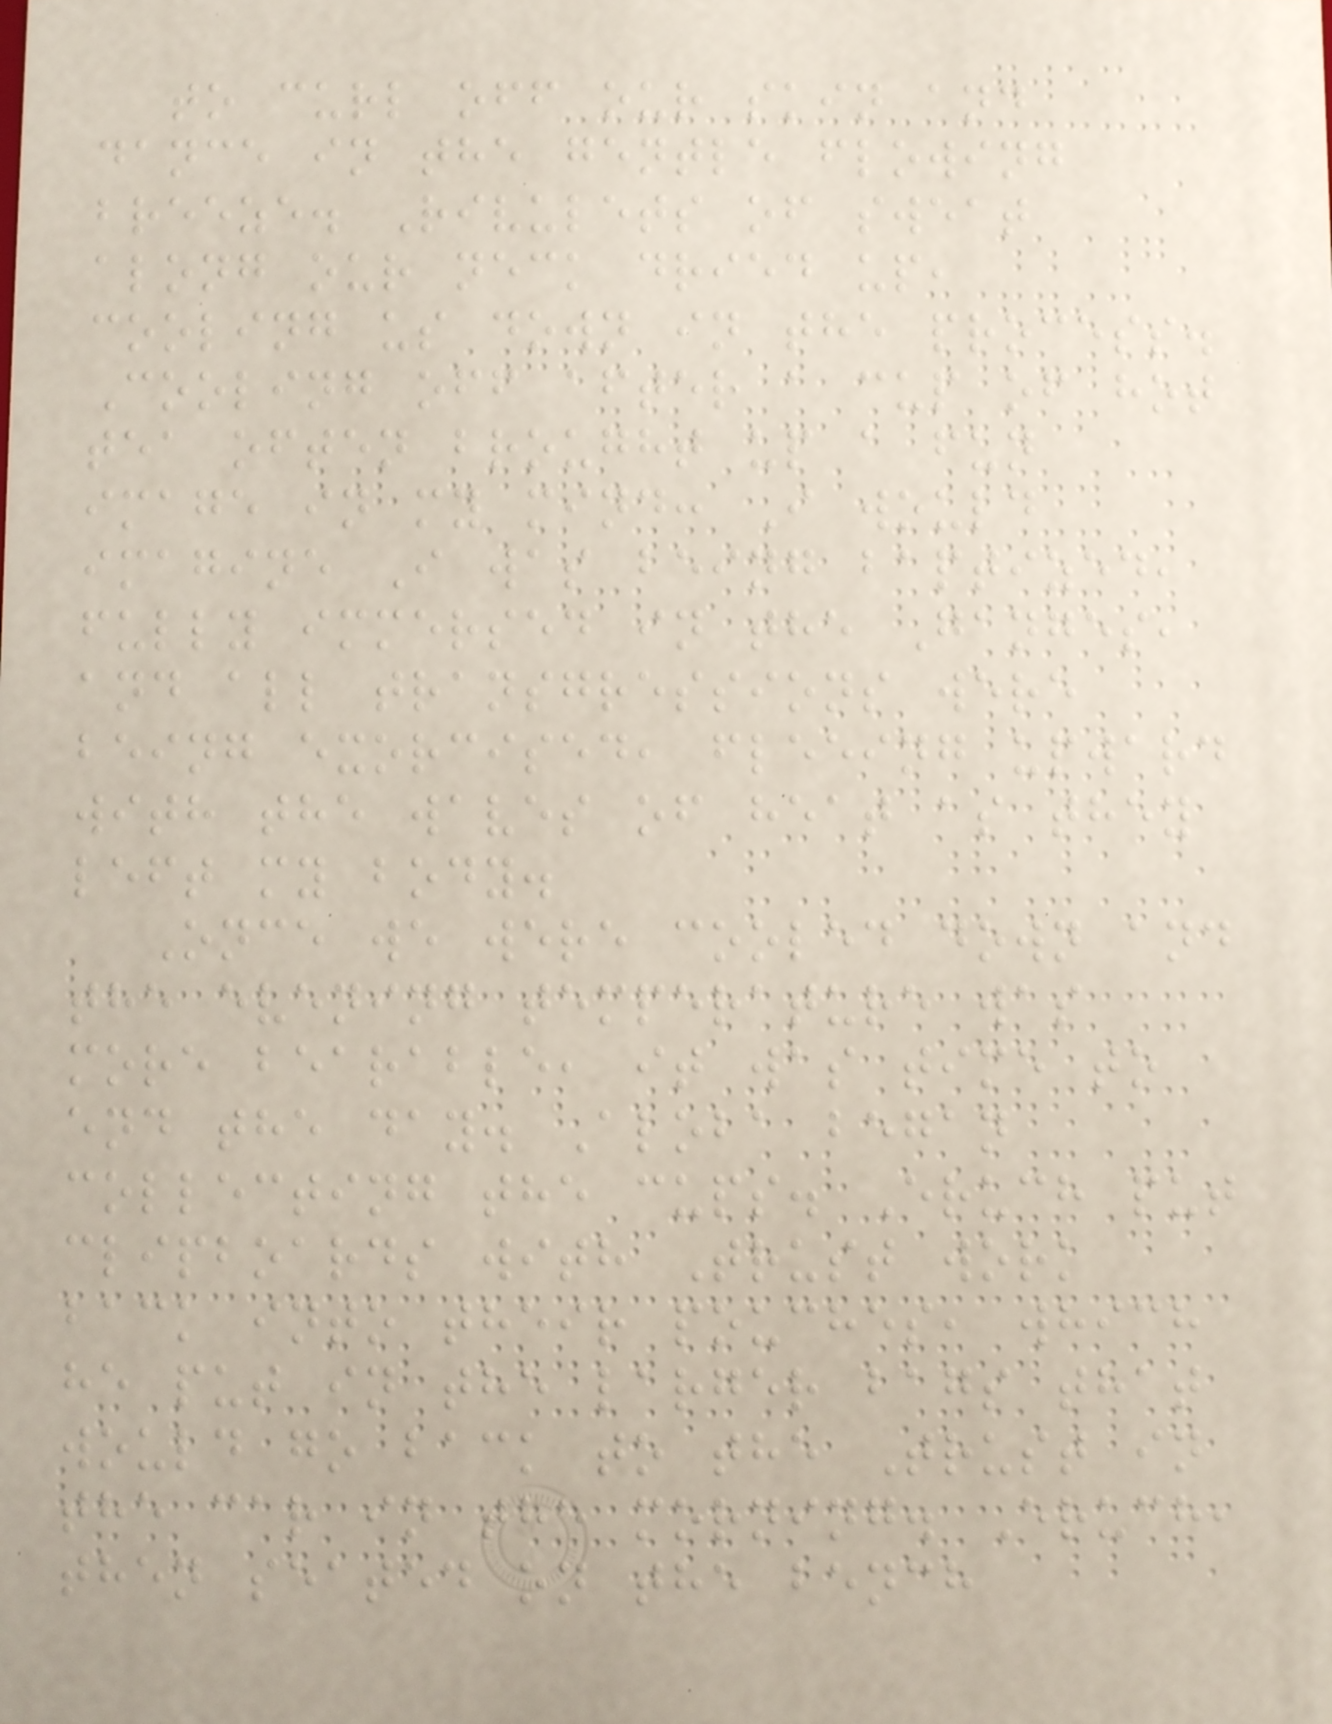to curl off our skin and
dance in the gentle flowing
breeze. Rivulets of sweat
along our neck dried up,
cooling us down in the process.
Cooling off after a cup of hot
tea often brought up a fun
image in my mind: I would
imagine I was being baptized,
fully immersed in the Ganges,
and all transgressions were
being exorcised, fleeing upward
with the waves of heat as they
left my body.
Once we were cooled down and
the evening temperature was
more bearable, it was time to
end the day. Aloba began
collecting the cups. Eruch put
clipboards with Trust work
back into their pouches, which
he put in the larger bags that
would go back to the Trust in
the car in the morning. Eruch,
then seated on the bench
